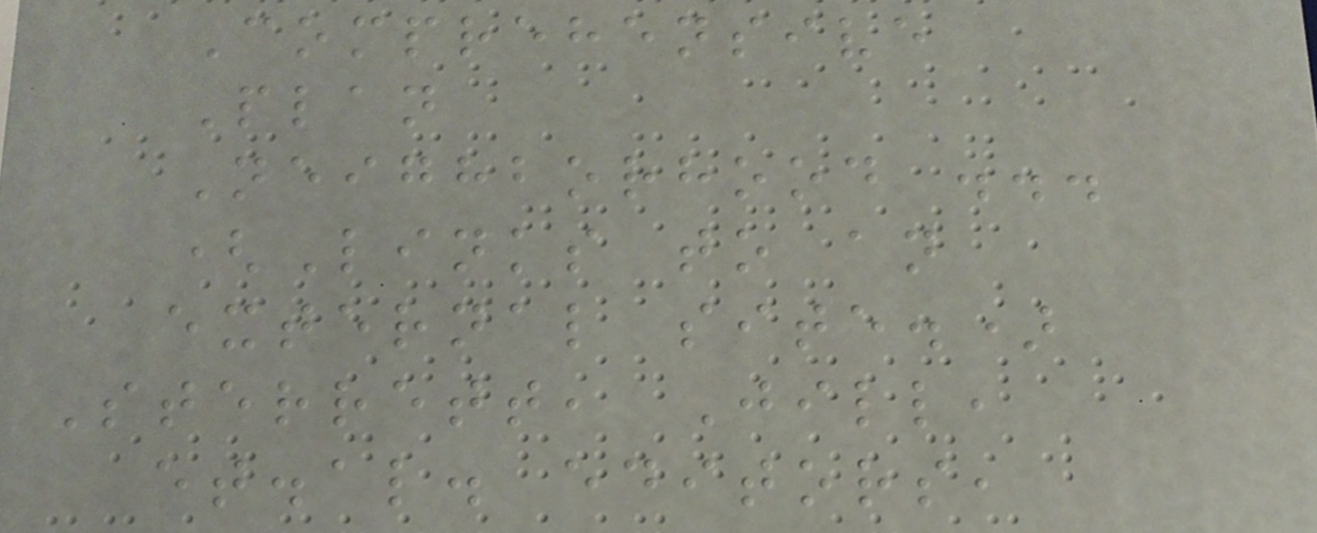Comprehensive
Plan
Neighborhood ...
(Links to an
external site.)
Sterrett, Jill,
et.al. editors,
